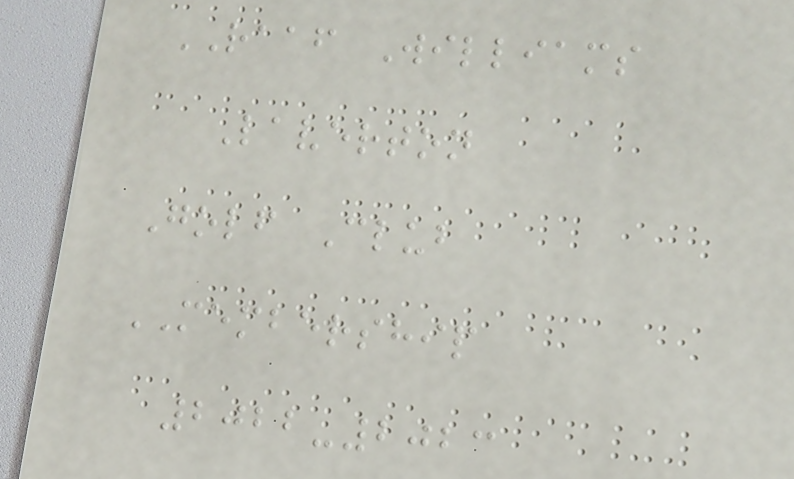RAAF Williams
Laverton
Golf Club
MEMBERSHIP
2022-2023
